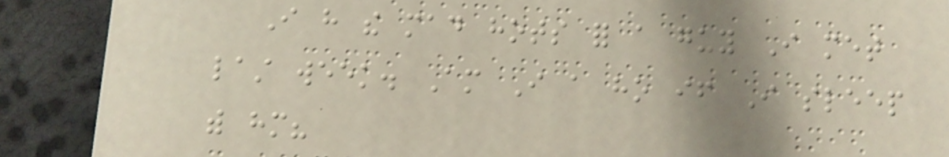I have the mad hots for a guy I met
last week. Am I a ho if I sleep
with him?
